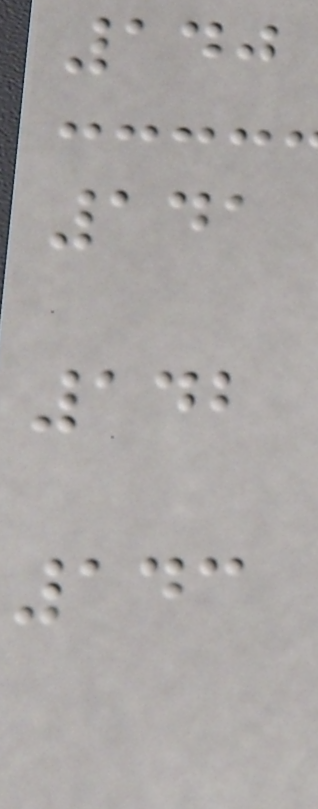140
141
142
143
